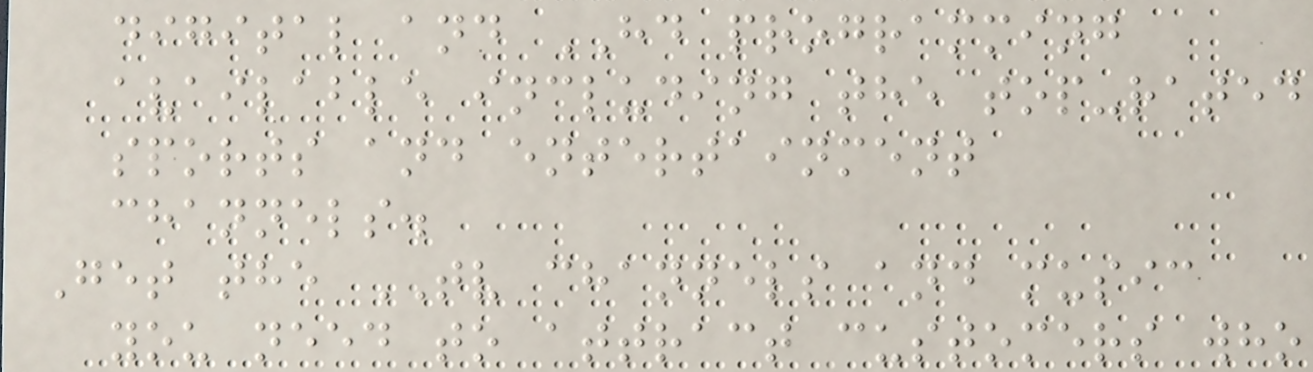digital and HD programming
available including the top-rated
sports and entertainment
channels.
Get the TV channels and music
you need to attract customers who
